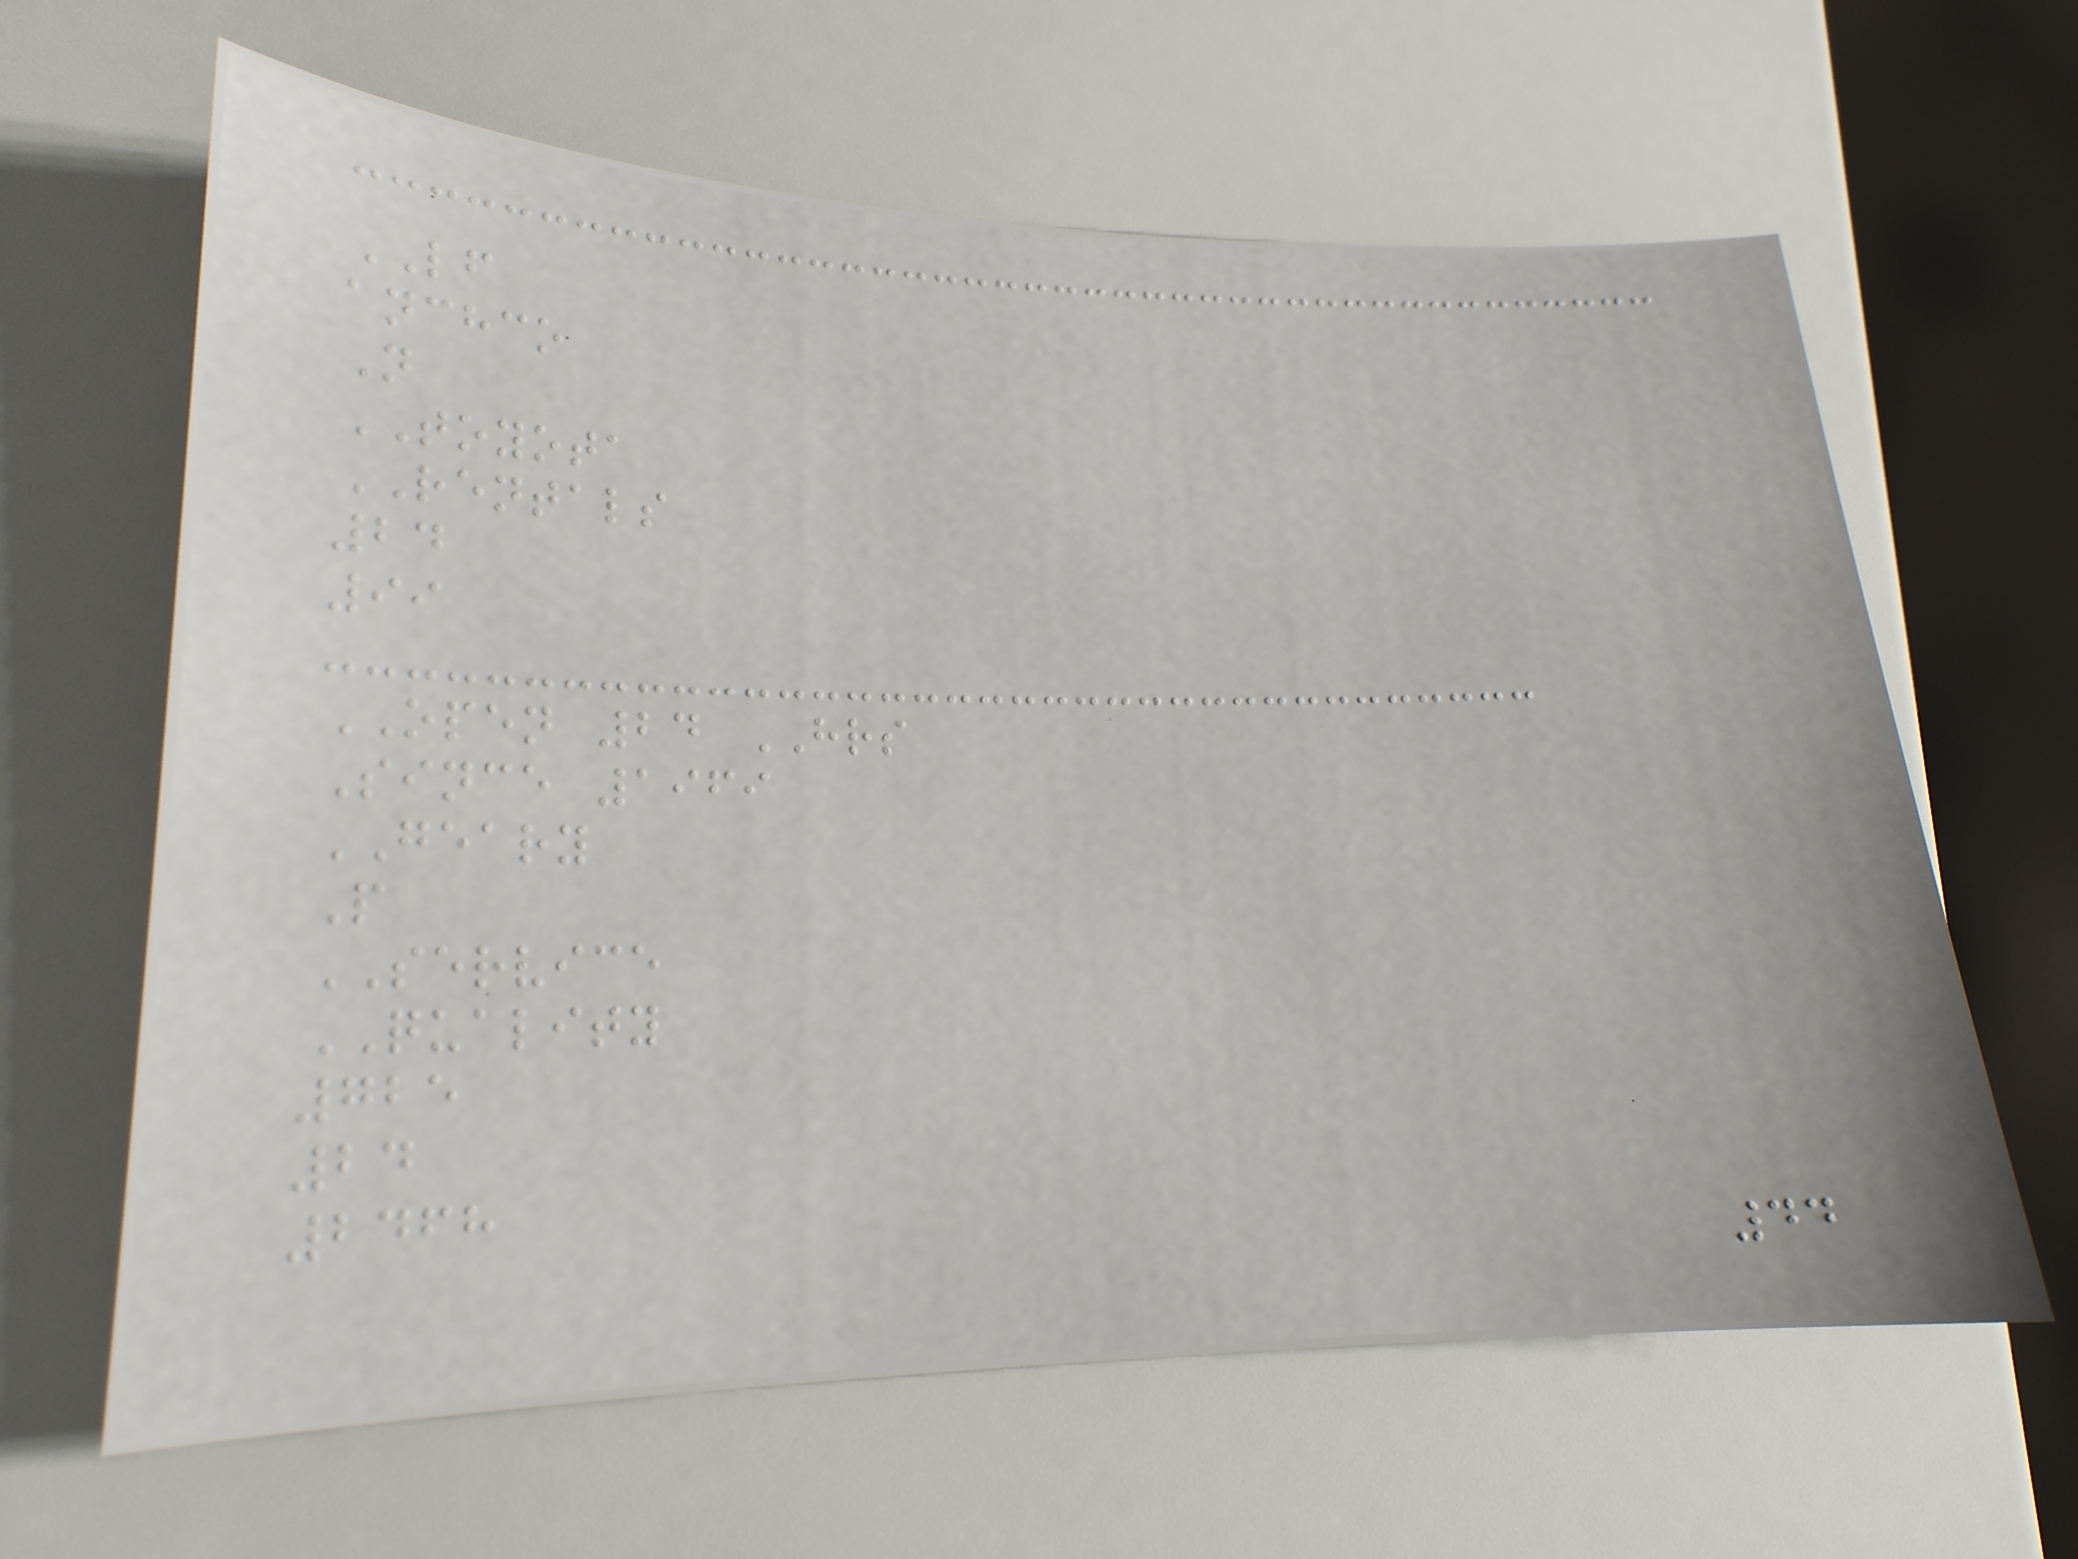LF
anchco
N
TOYOTA
RENTALS
24
99
OPEN 24 HRS
Since 1969
GEARY
P
SERVICE
QUALITY
725
24
2468
44
